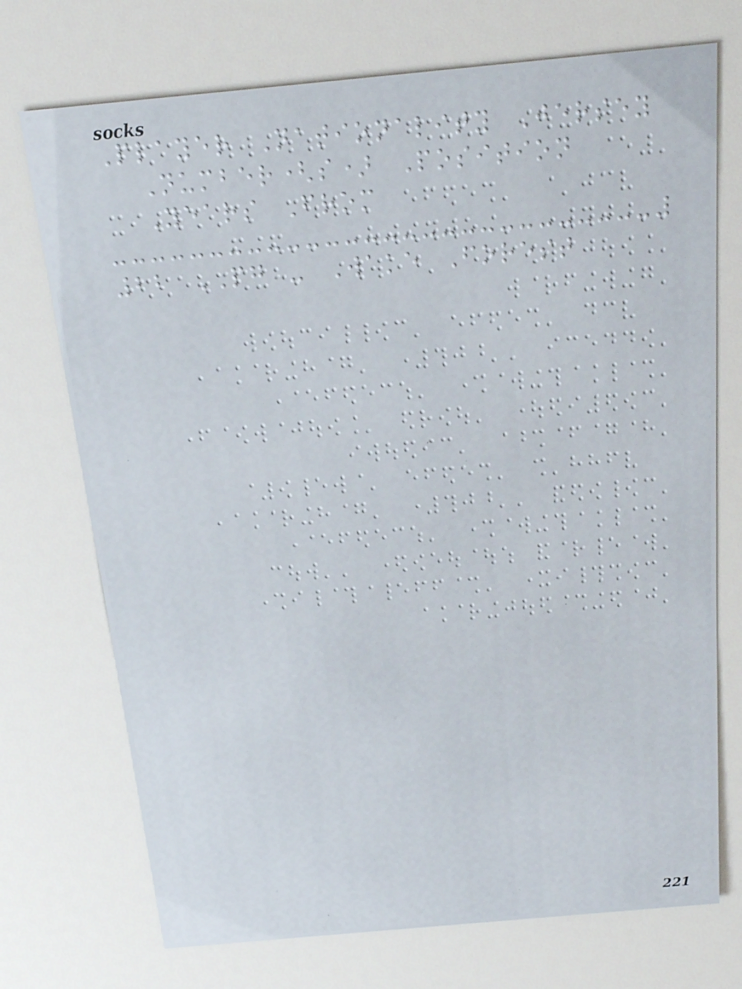Player Nationality Jersey
Number(s) Position
Years From
22 PG - Wake Forest
